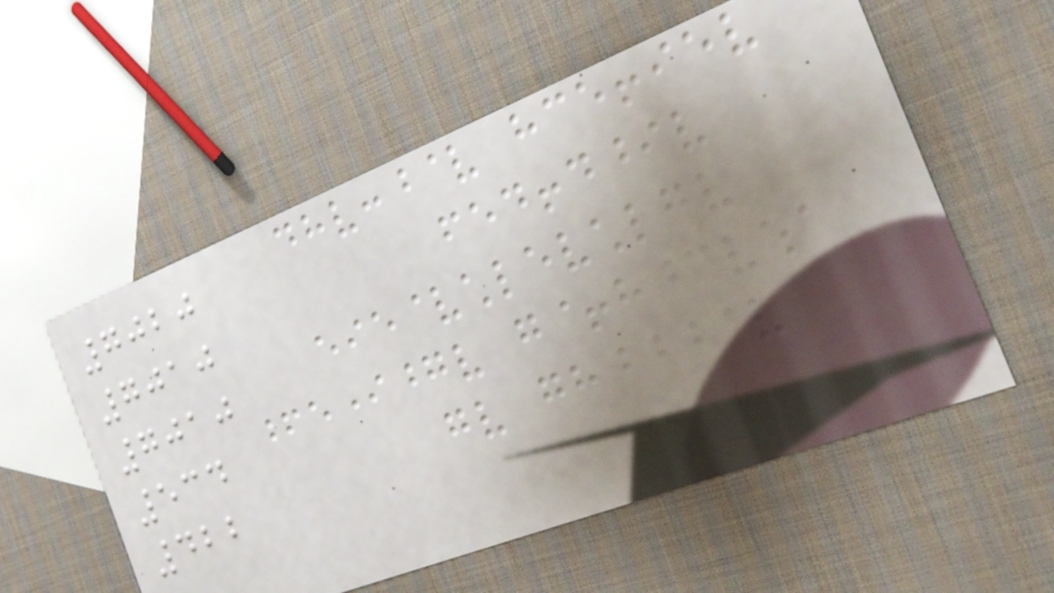7020
7010
7010
534
422
